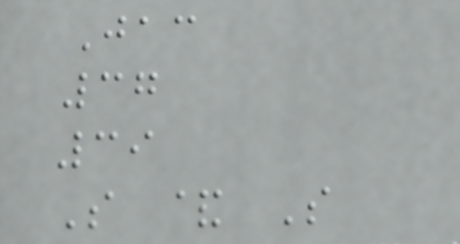Jac
37
39
S & S
